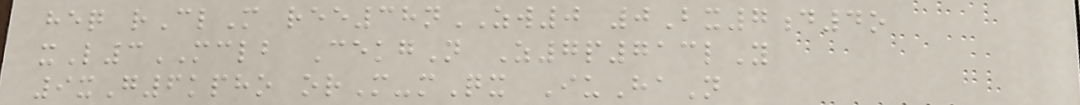heq rClM ree38nZW0 0Bx7d4o
xL3MCLB CekgN Z7p713lY
9xG6kpho orM-mQx IuHaN
